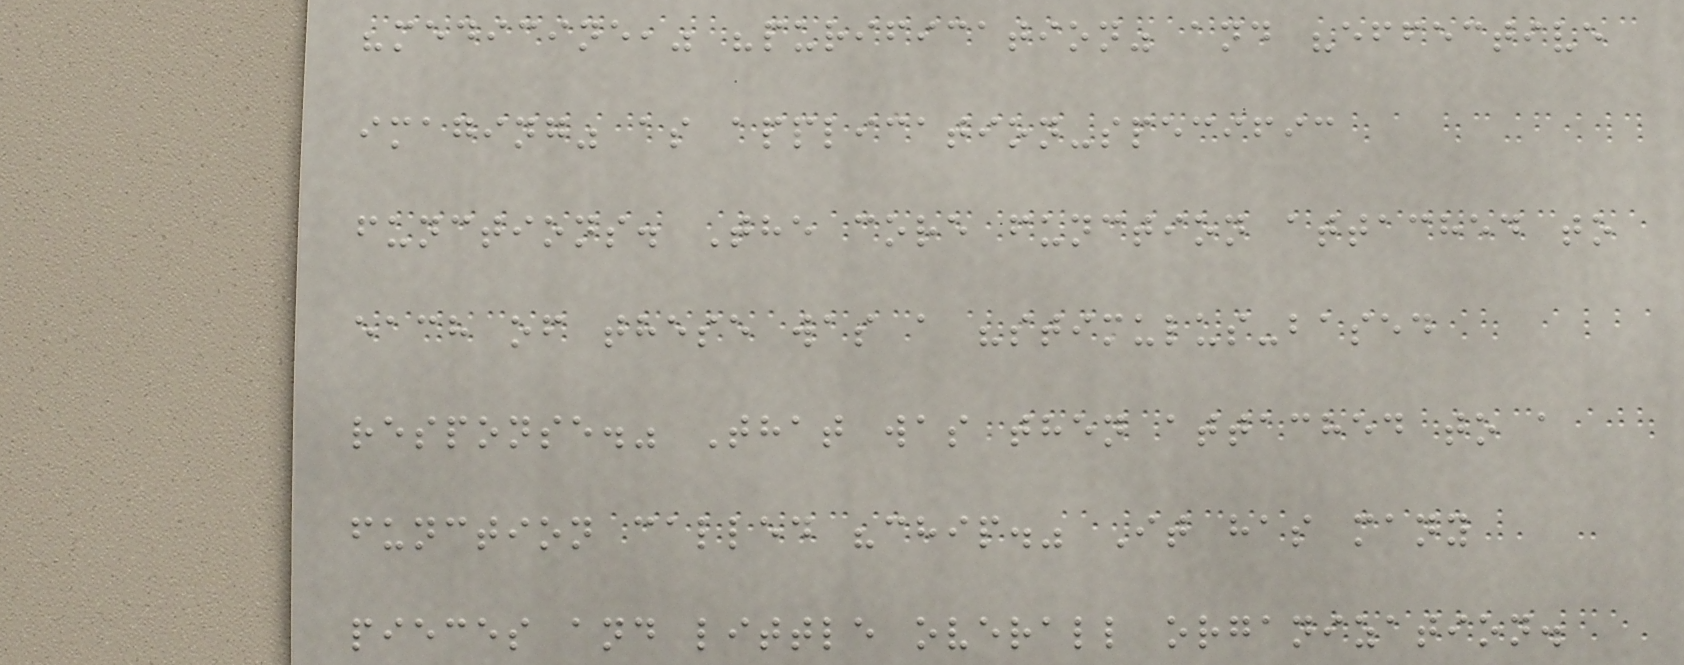"medicine," "purification" and "effective
imaging" as application-specific
functions. The core function attached to
each of these was a "stimulus-based
response." That was then attached to a
function called "chip." It has many
pieces and little overall organization.
